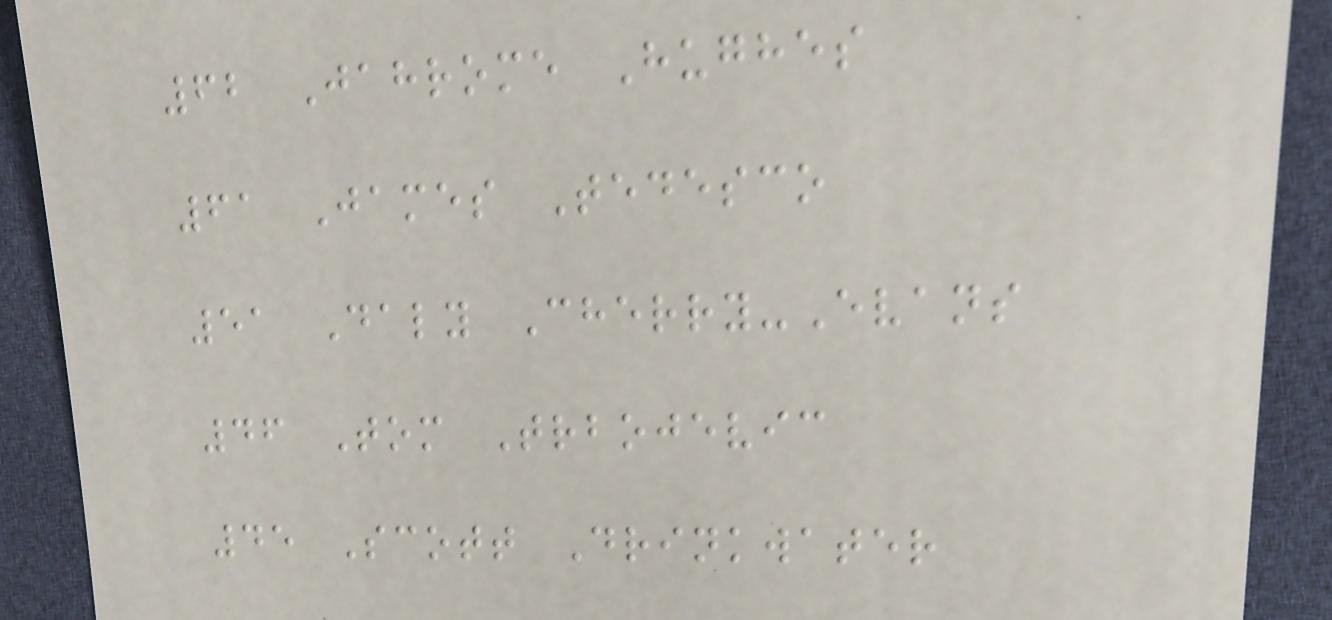62 Jahrome Hughes
61 James Tedesco
51 Daly Cherry-Evans
46 Tom Trbojevic
45 Scott Drinkwater
